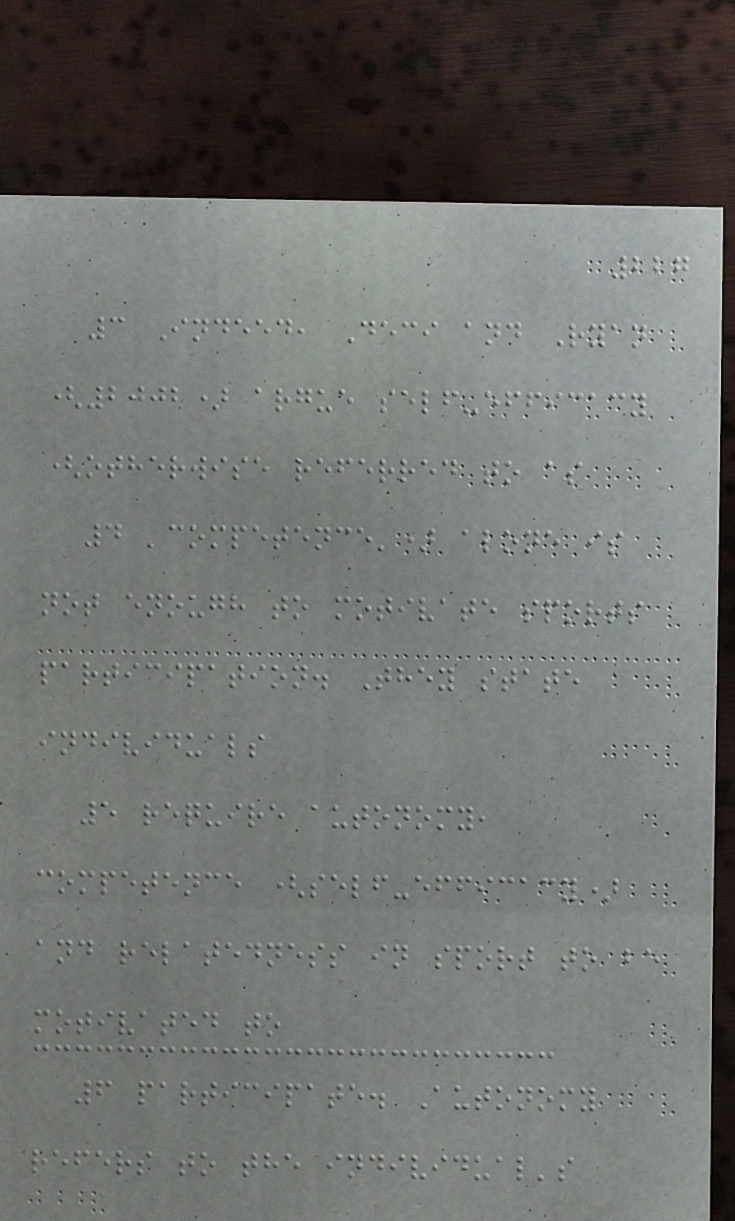227
3 Indeed, Deci and Ryan
(2002) argue self-efficacy
(otherwise referred to as
4 'competence') alone is
not enough to motivate sports
participation. They state
individuals
5 require autonomy,
competence (self-efficacy)
and relatedness in sport to be
motivated to
6 participate. Autonomy
refers to the individual's
